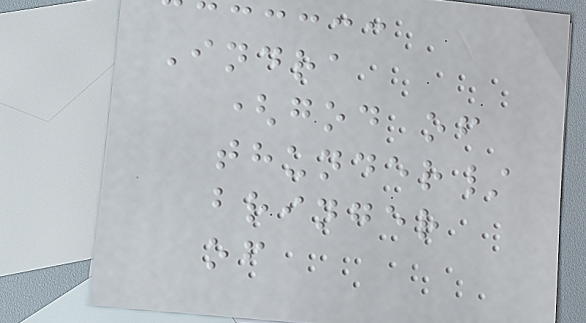Indra
(god of
thunder/
bringer
of
